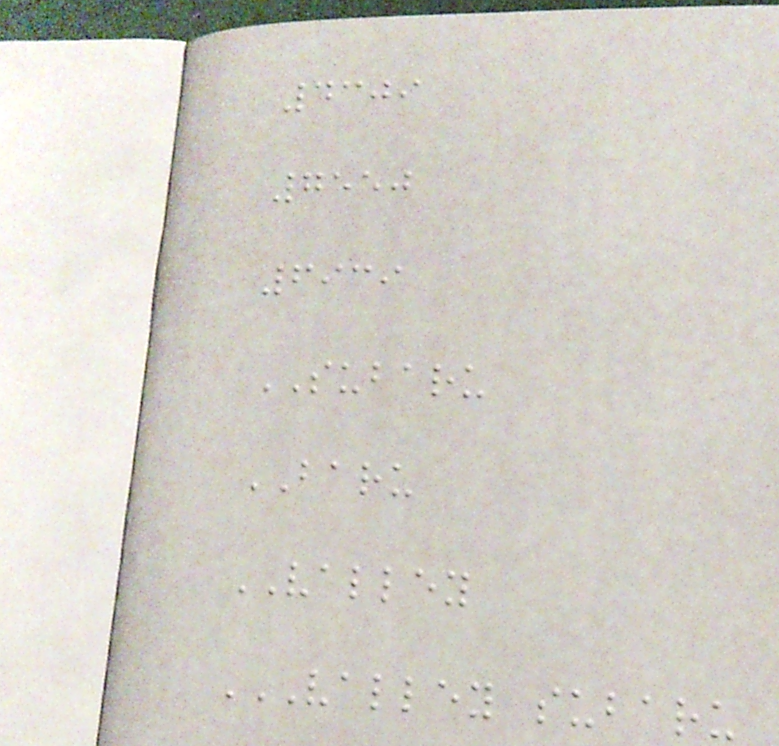4309
7550
6939
SUBARU
BARU
VALLEY
VALLEY SUBARU
